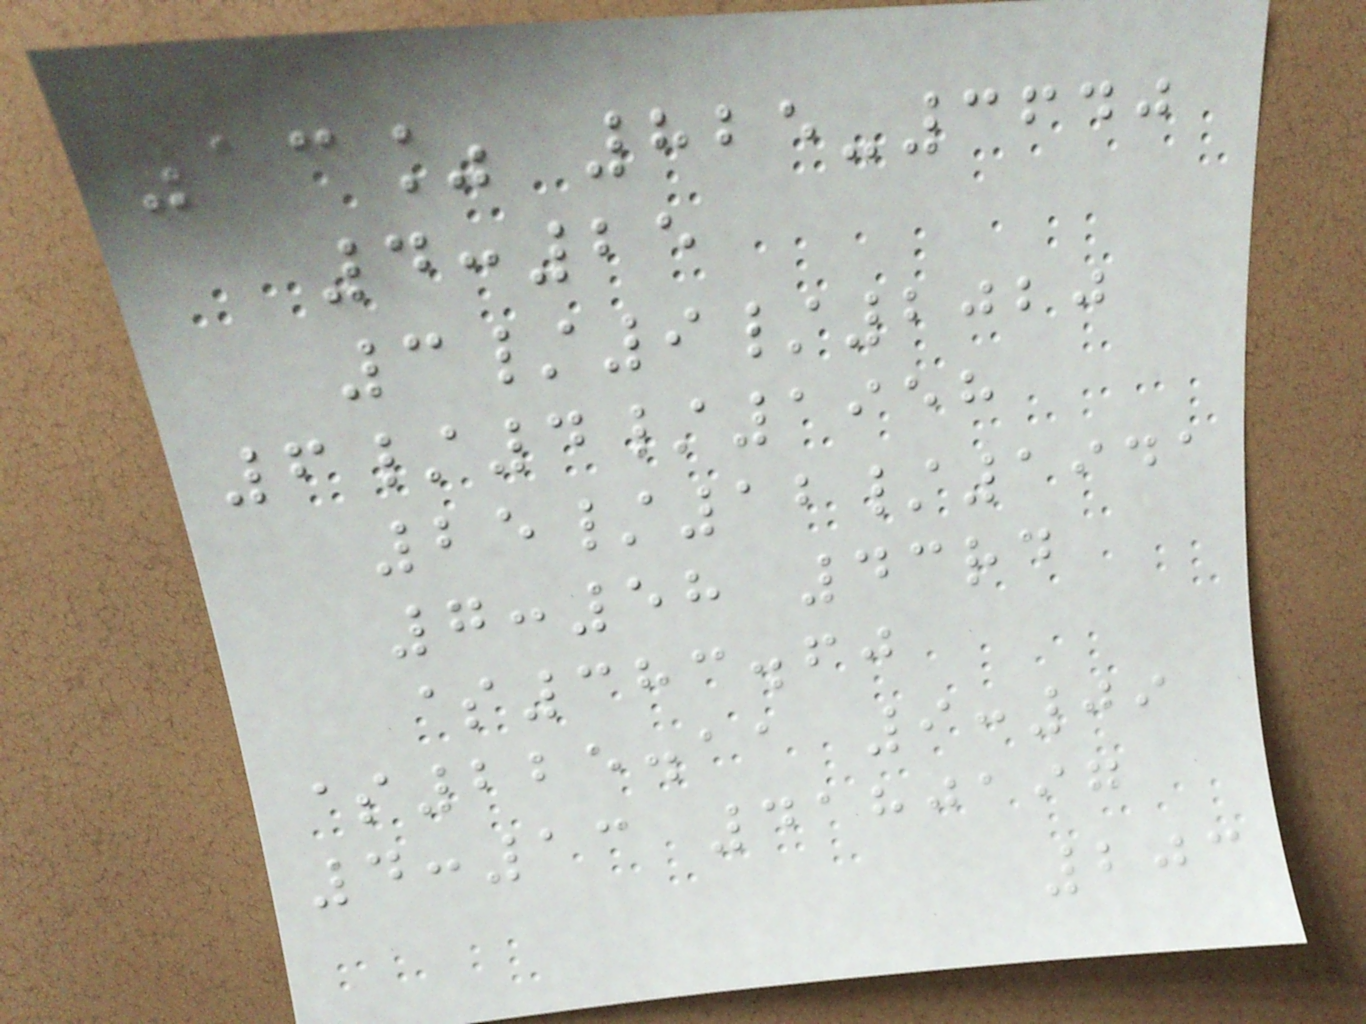13% 825-3640
4:25
3/9/2020
6/4/1958
25/12/1941
7:58 43rd
$383.60
$225.11 9:09
4:13 4180197
203
